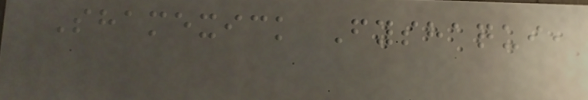Shamexick Fyshaqui,
